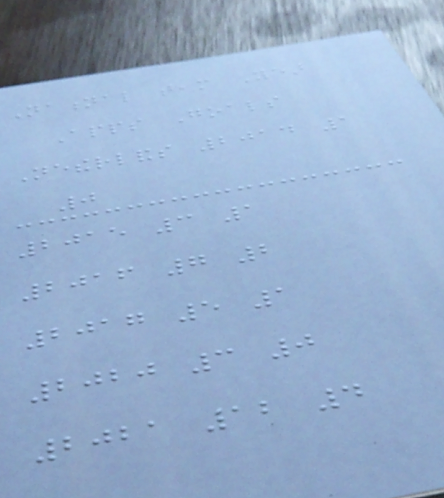National team Year
Apps Goals
Netherlands 2014 1
0
2015 3 1
2016 7 2
2017 5 1
2020 3 0
2021 12 4
